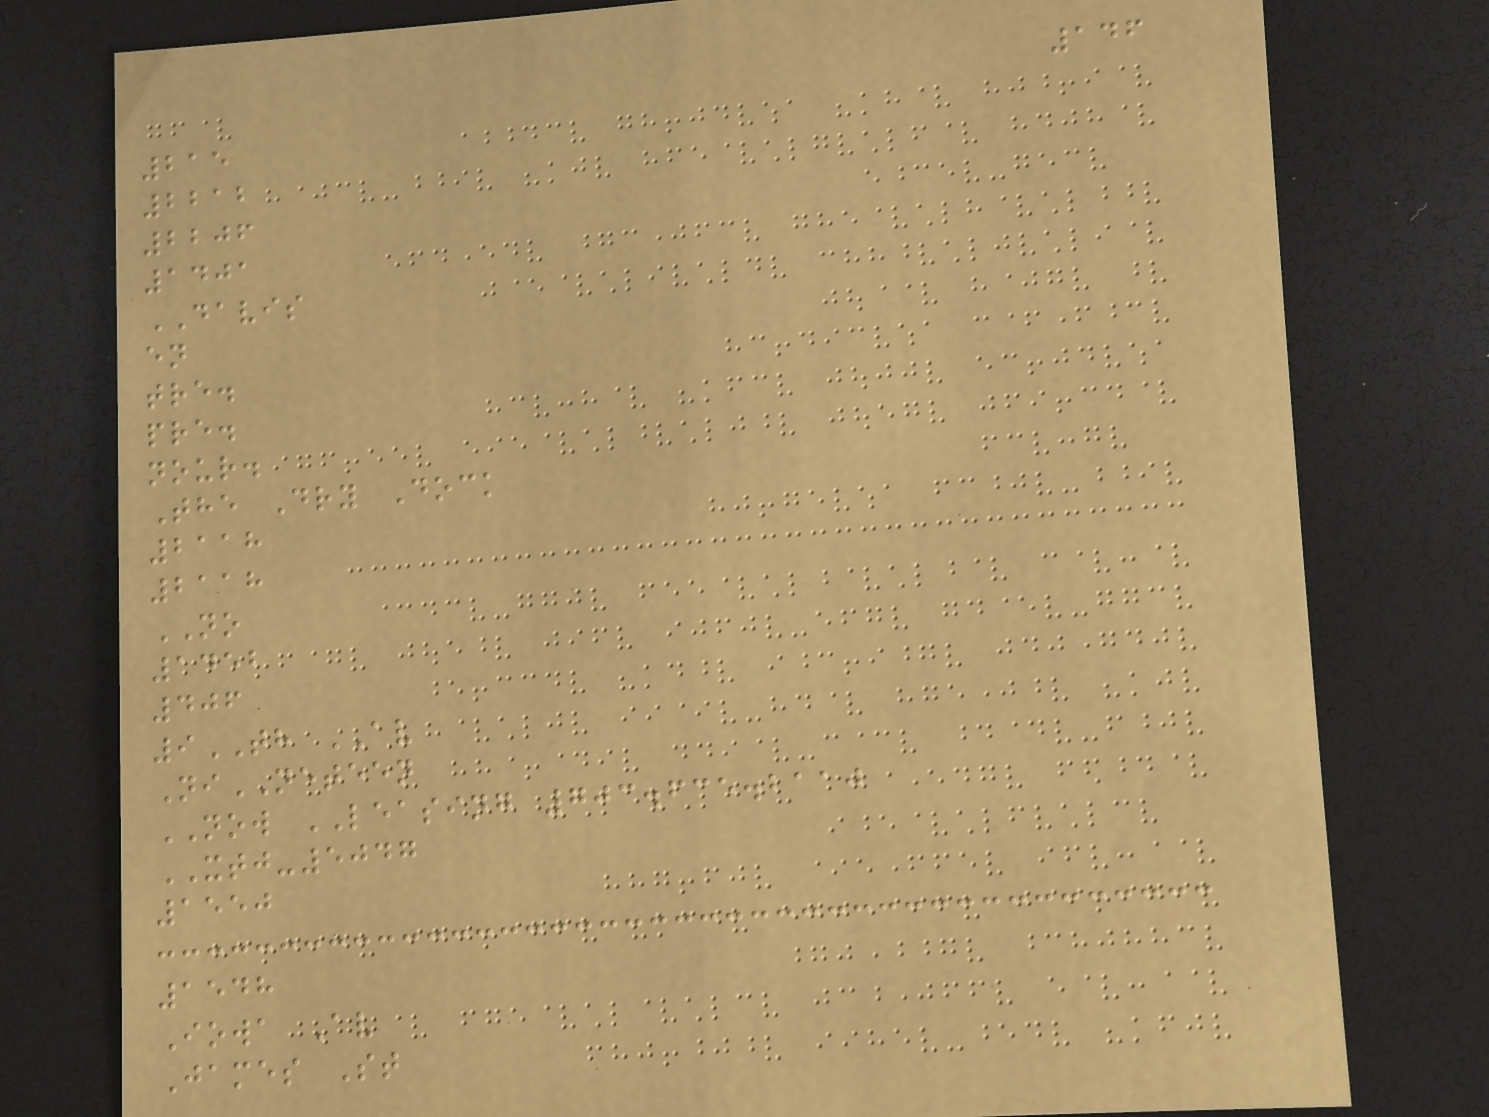146
215
2212
2206
1401
DAVIS
en
tre.
pre.
nour.
The Dry Dock
2118
2118
NO
1452
406
9TH AV
NiNETEEN
NOW LEASING 703.635.2110
XTJ-5047
1550
1548
Iowa Av
James St
